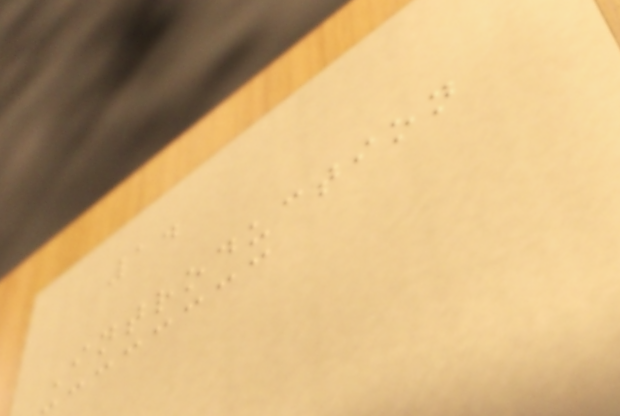1.
Introduction
